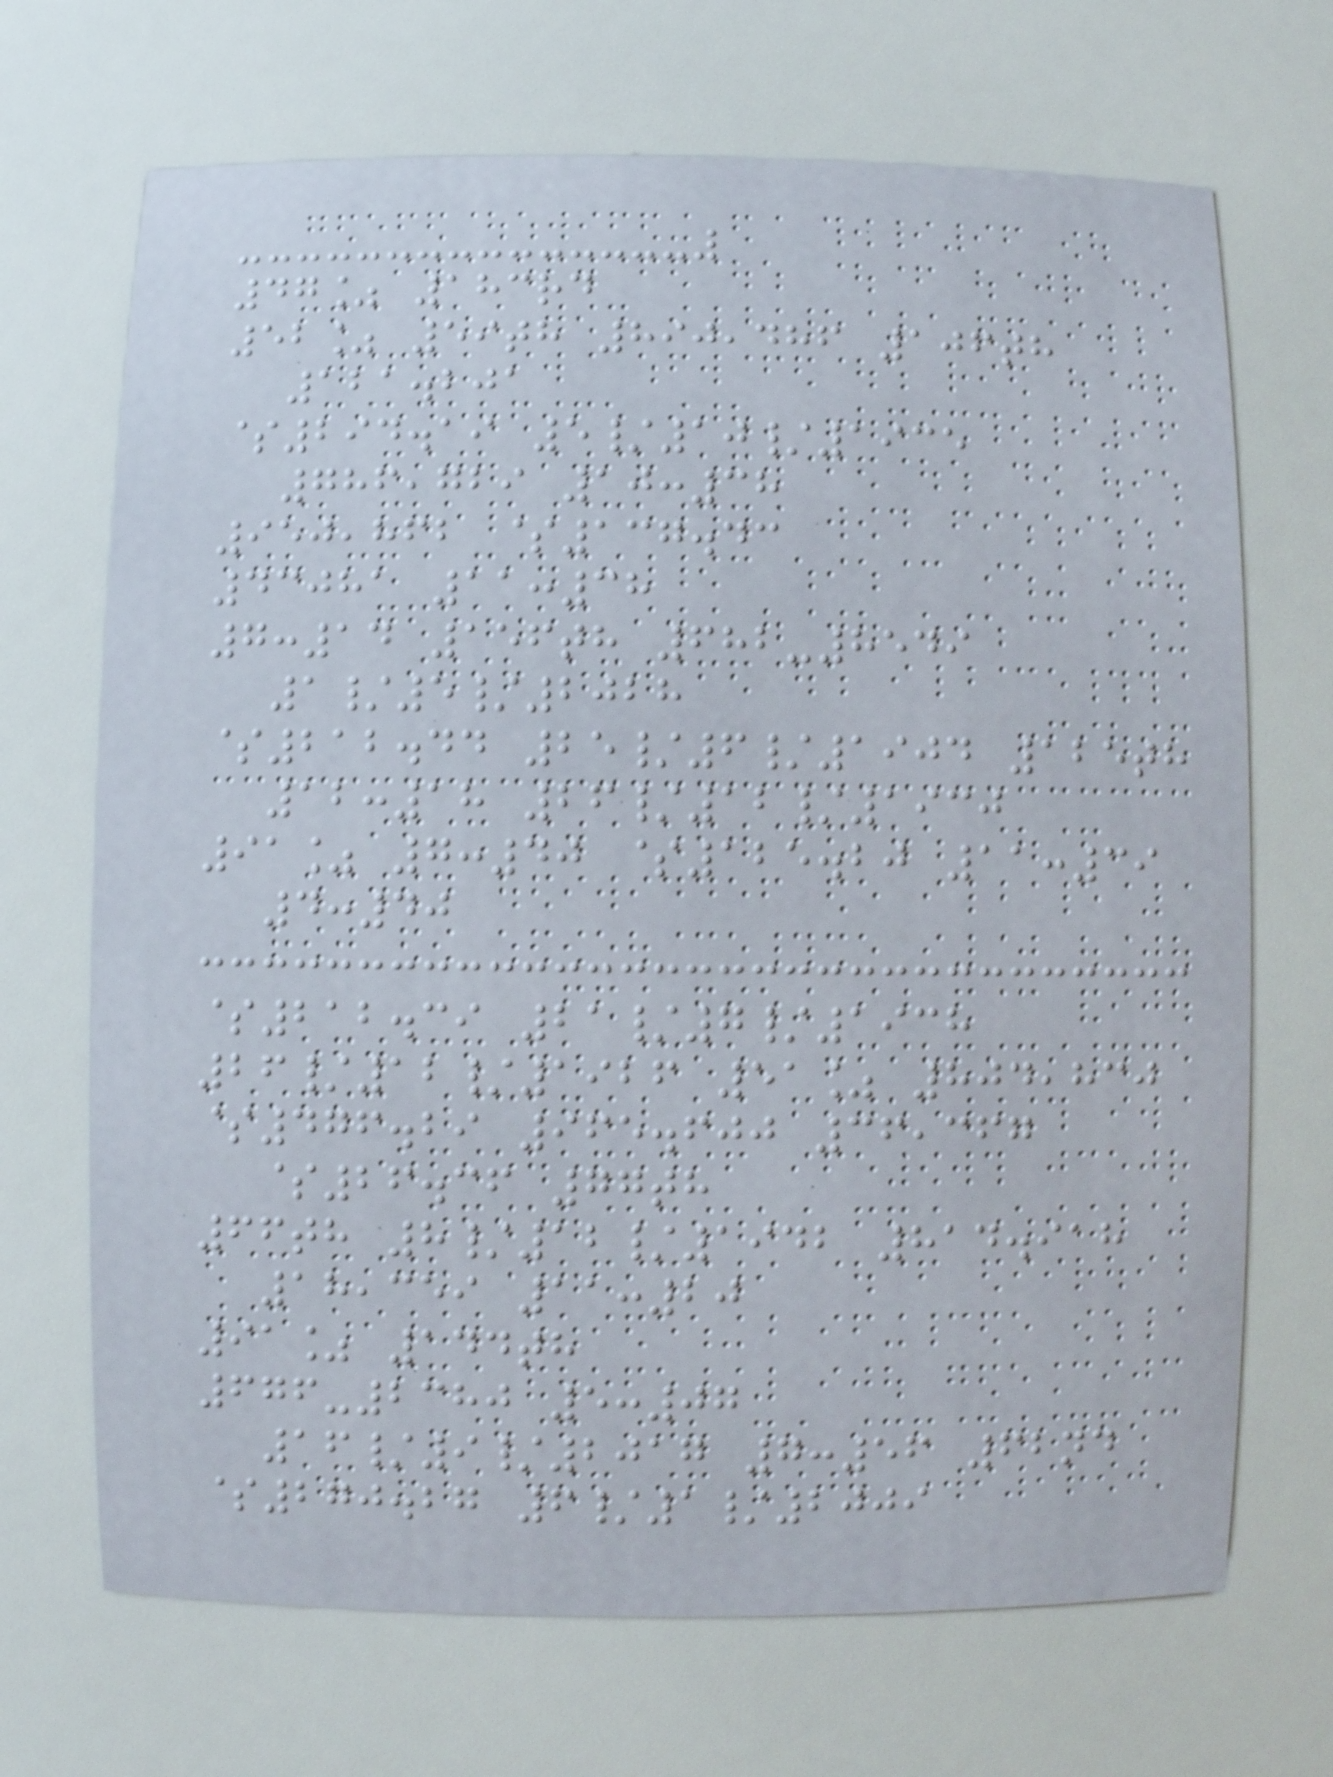47% 183rd
52% 59th 890,486 106th
121.201
$294.19 5/10/1935
786,729 10:38
950,862 $137.43
43081 11:38
7:14 156th 682-8549
1/5/2028
$212.44 25/6/1904 125th
12:18 26/12/1930
91% 7:40 $125.20 11:39
4:40
$212.39 21/7/1938
26/12/1926 51% 804,830
$476.29 965.600 36,367
$26.36 77th
66th 8/12/1942 814.918
18,359 11:20
91% 144th
676-2380 5:07
16/9/2017 7:56 62nd
$270.27 6/1/2009
